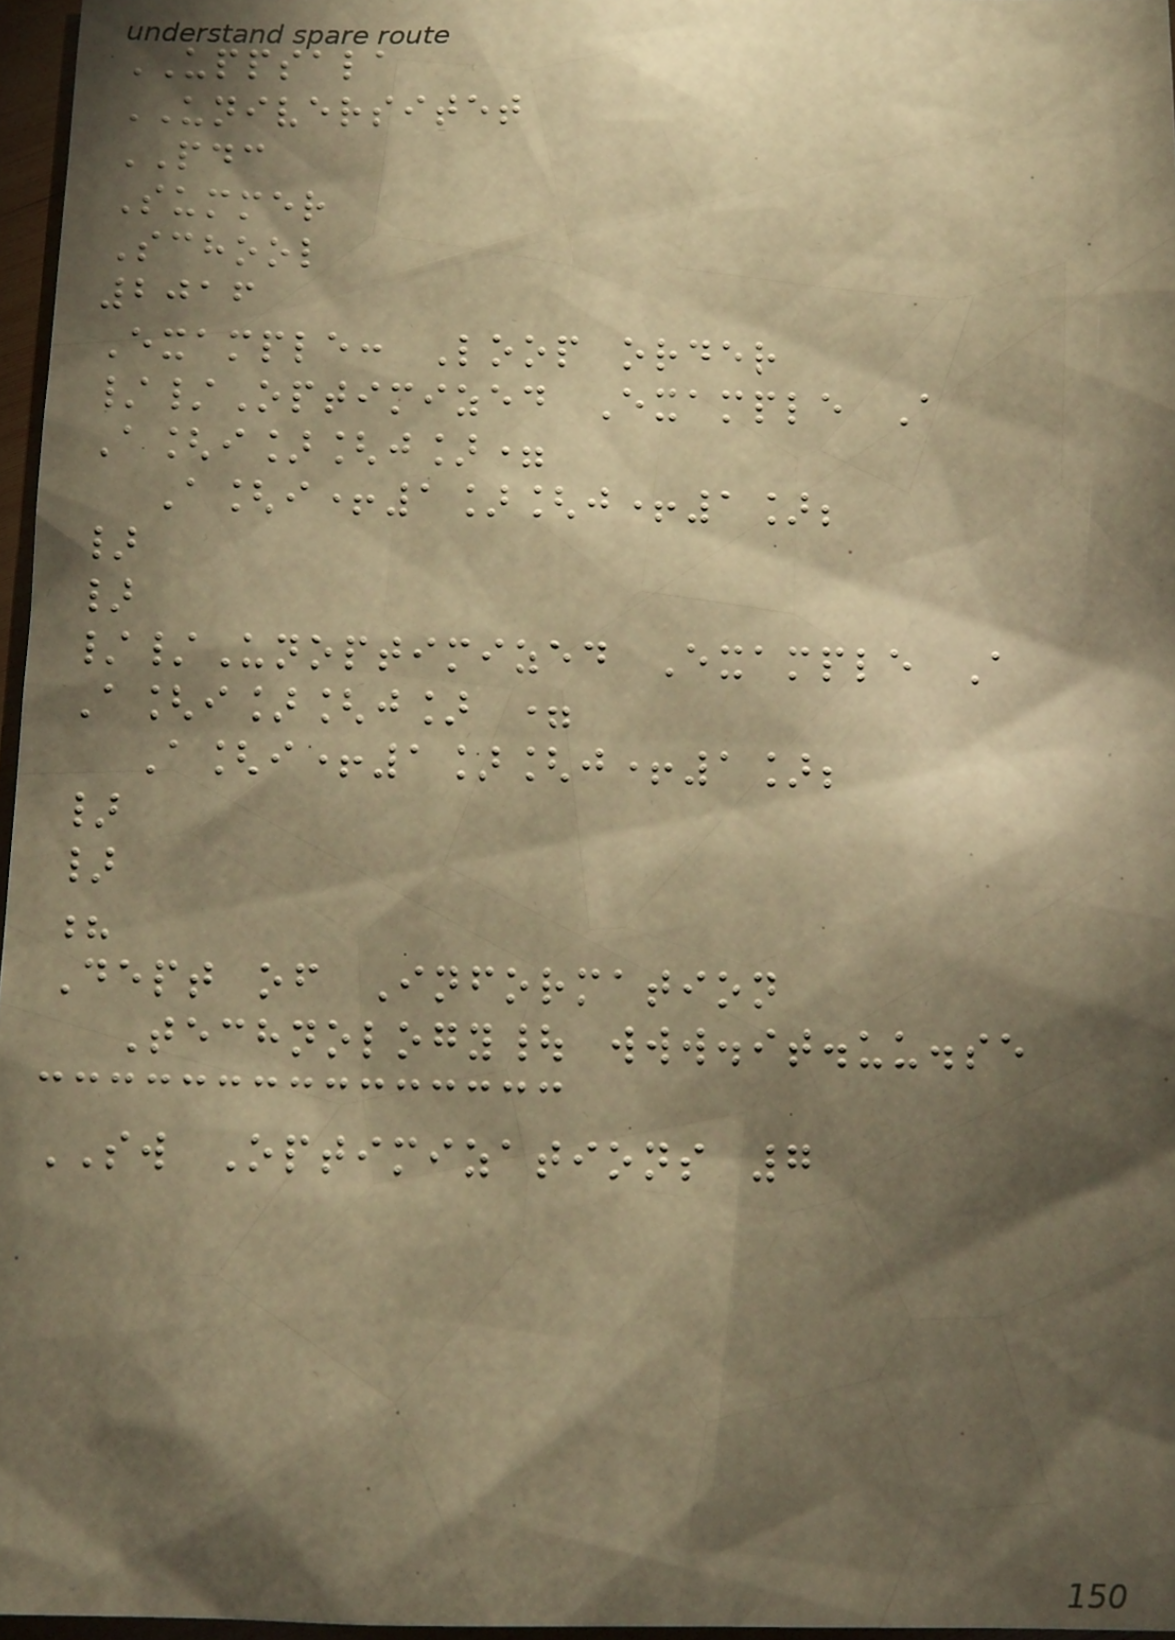UPPSALA
UNIVERSITET
PDC
Summer
School
2016
Example: Loop order
//Optimized Example A
A[i][j]=
A[i+1][j+1];
}
}
//Unoptimized Example A
A[i][j] =
A[i+1][j+1];
}
}
?
Dept of Information
Technology| www.it.uu.se
SW Optimizations 7
